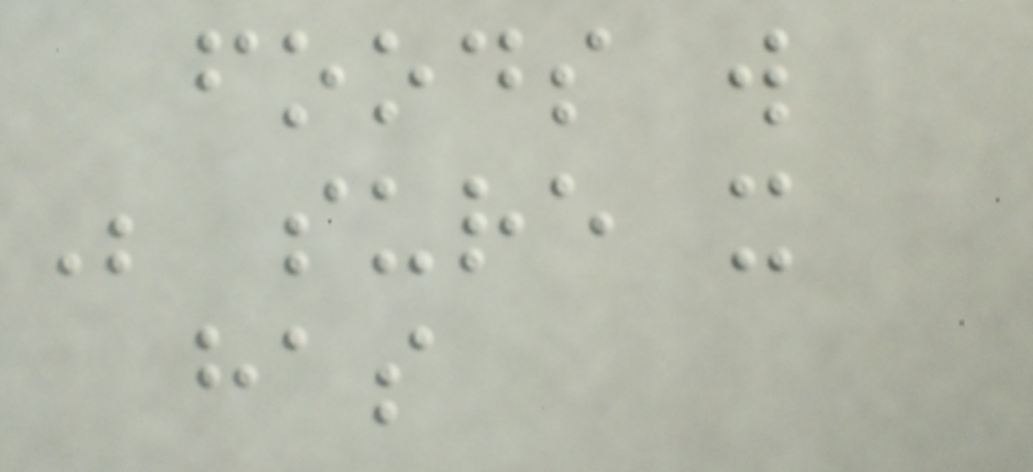foods will
Be sure it
has
